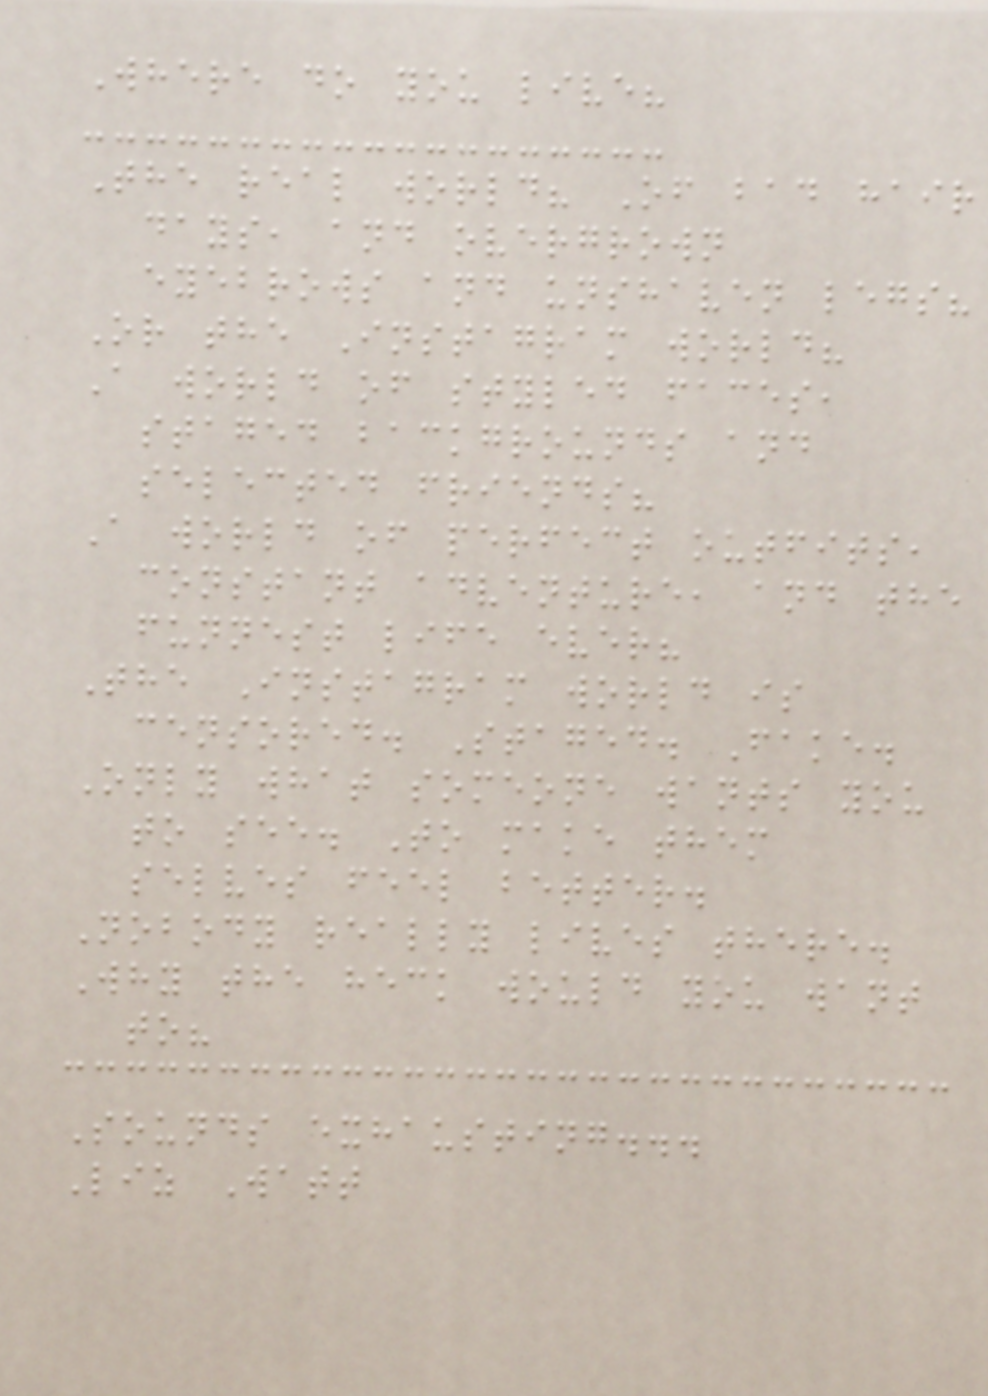Where do you live?
The real world? Of bad hair
days, and overgrown
eyebrows and unshaven legs?
Or the Instagram world?
A world of styled faces,
staged backgrounds and
selected friends?
A world of perfect outfits,
constant adventure, and the
funnest life ever?
The Instagram world is
censored. Staged. Fake.
Only what someone wants you
to see. To make them
selves feel better.
Nobody really lives there.
Why the heck would you want
to?
Sounds exhausting...
Liz Watt
